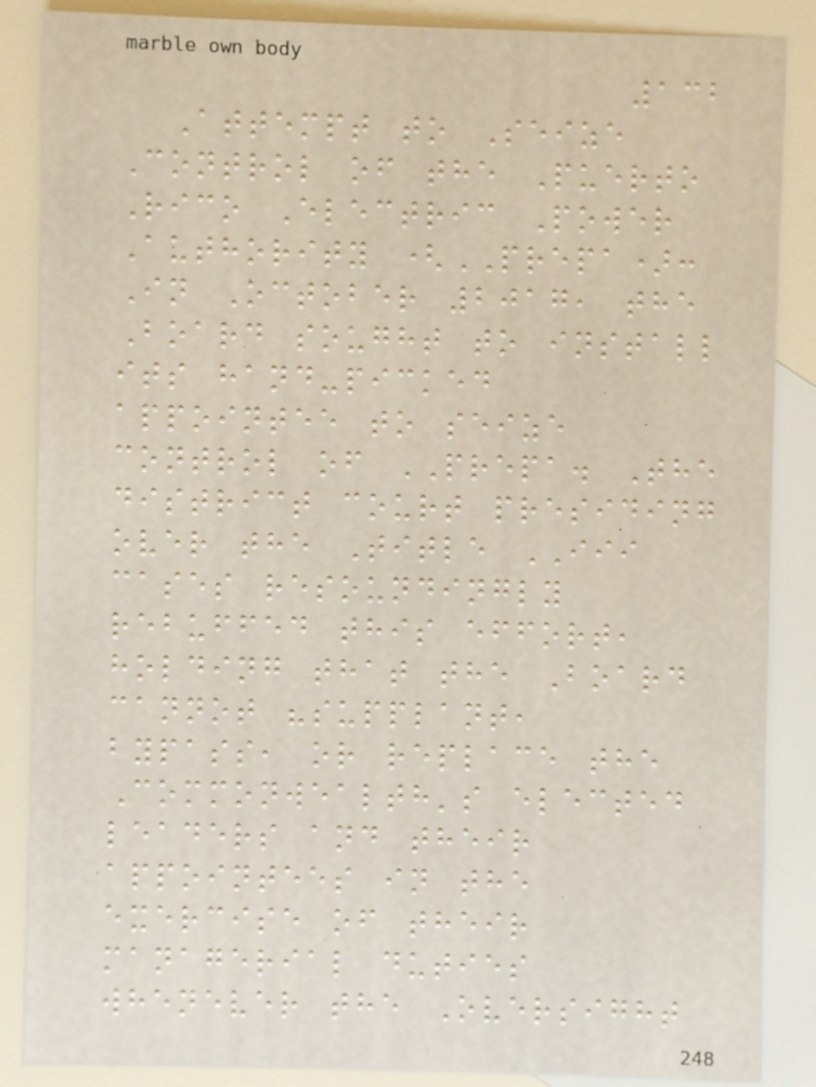132
Attempt to Seize
Control of the Puerto
Rico Electric Power
Authority (PREPA):
In October 2017, the
Board sought to install
its hand-picked
appointee to seize
control of PREPA. The
district court presiding
over the Title III
cases resoundingly
rebuffed this effort,
holding that the Board
cannot "supplant,
bypass, or replace the
Commonwealth's elected
leaders and their
appointees in the
exercise of their
managerial duties
whenever the Oversight
